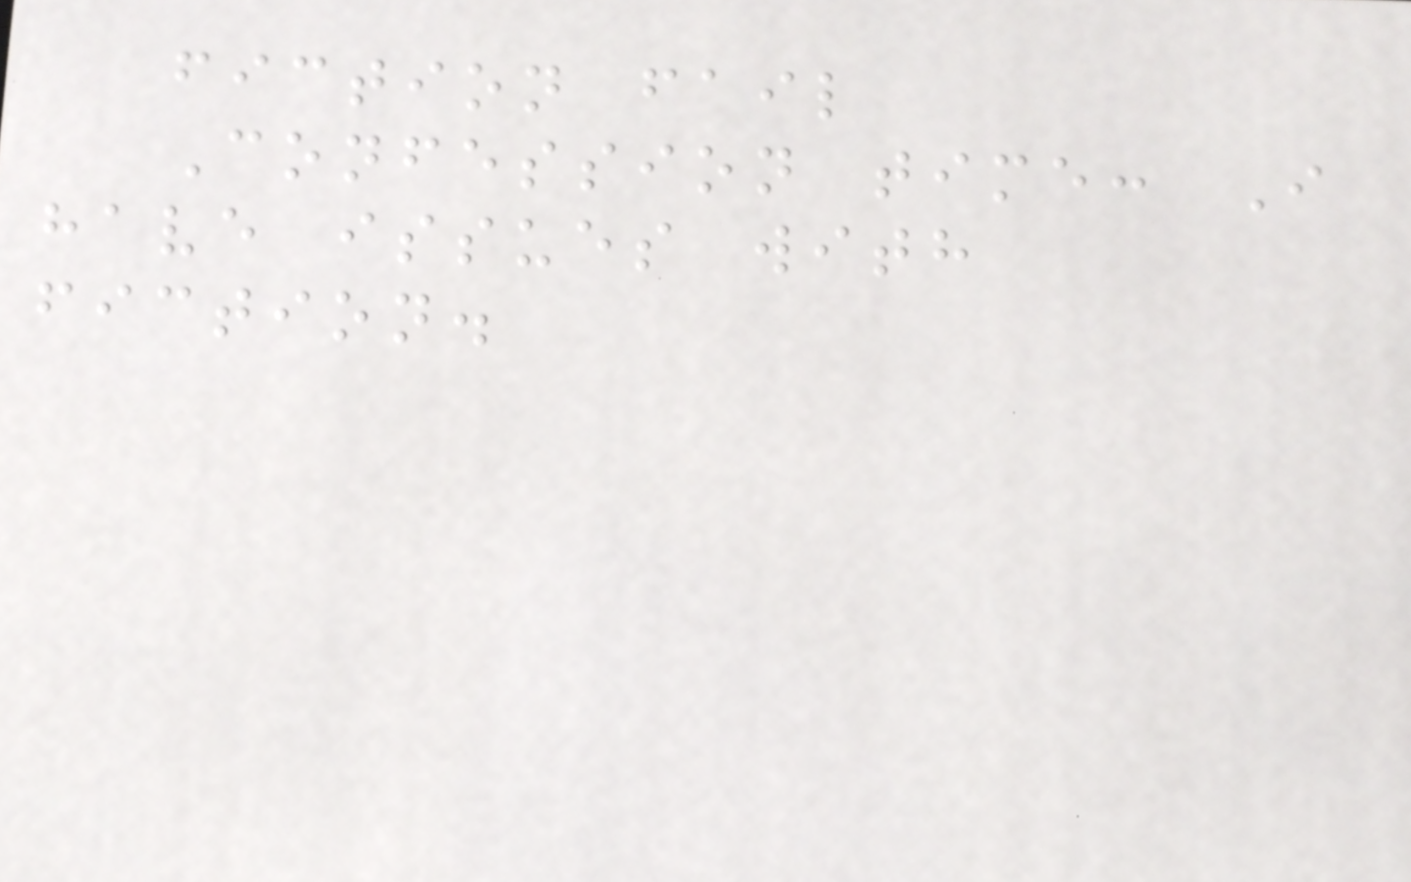fiction fail
Confession time: I
have issues with
fiction.
